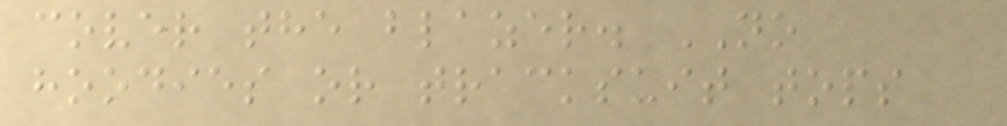cover the blazer. NO
hoodies or tracksuit tops
